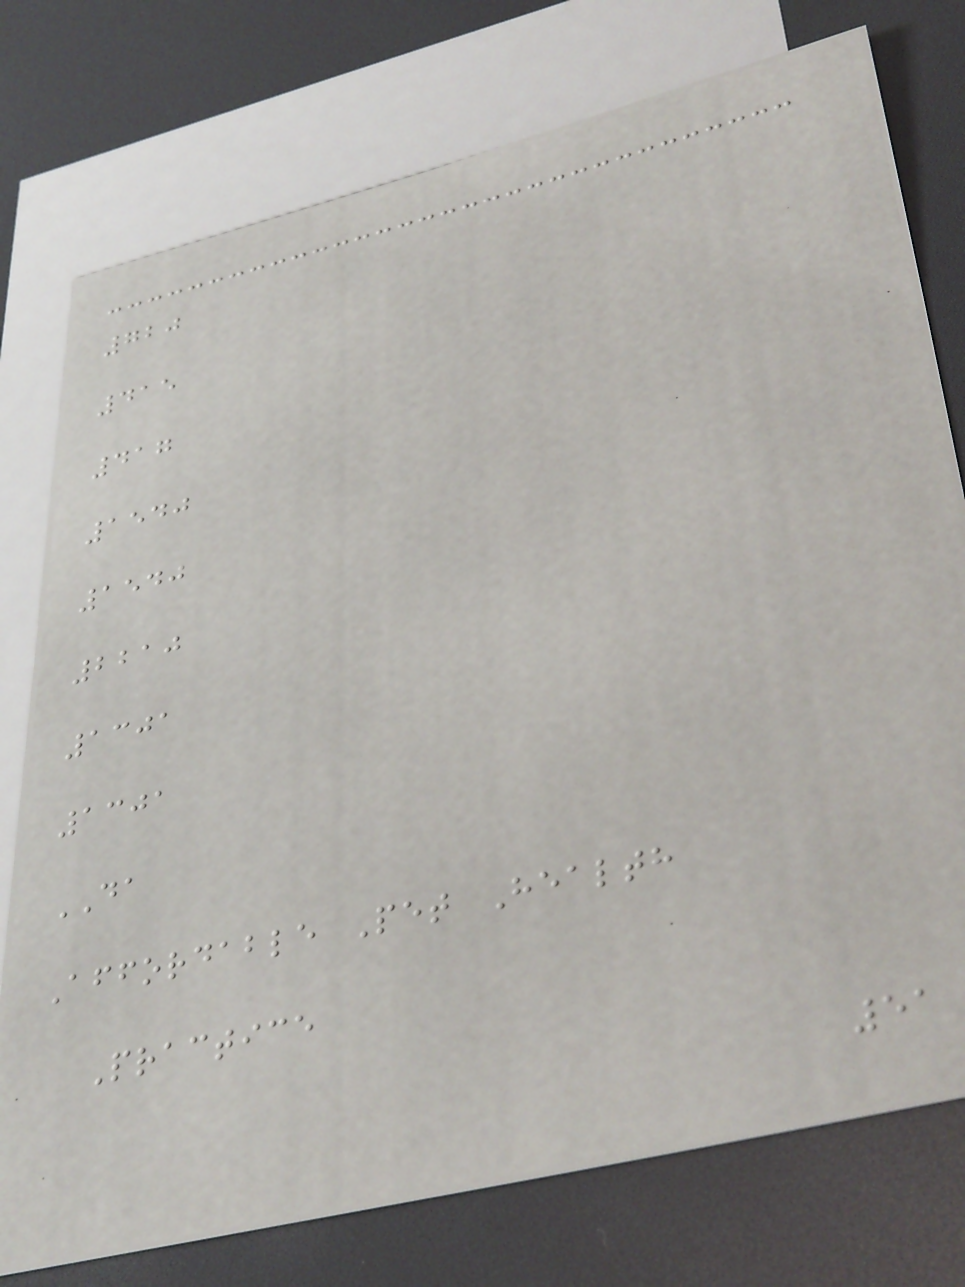720
415
417
1540
1540
2210
1301
1301
DA
Affordable Pet Health
Practice
51
